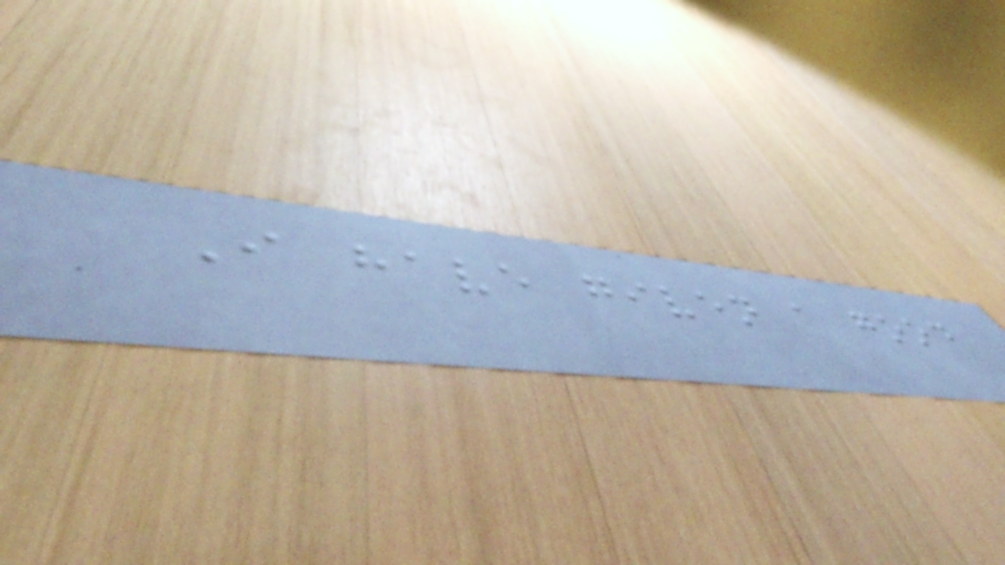I have given a good
